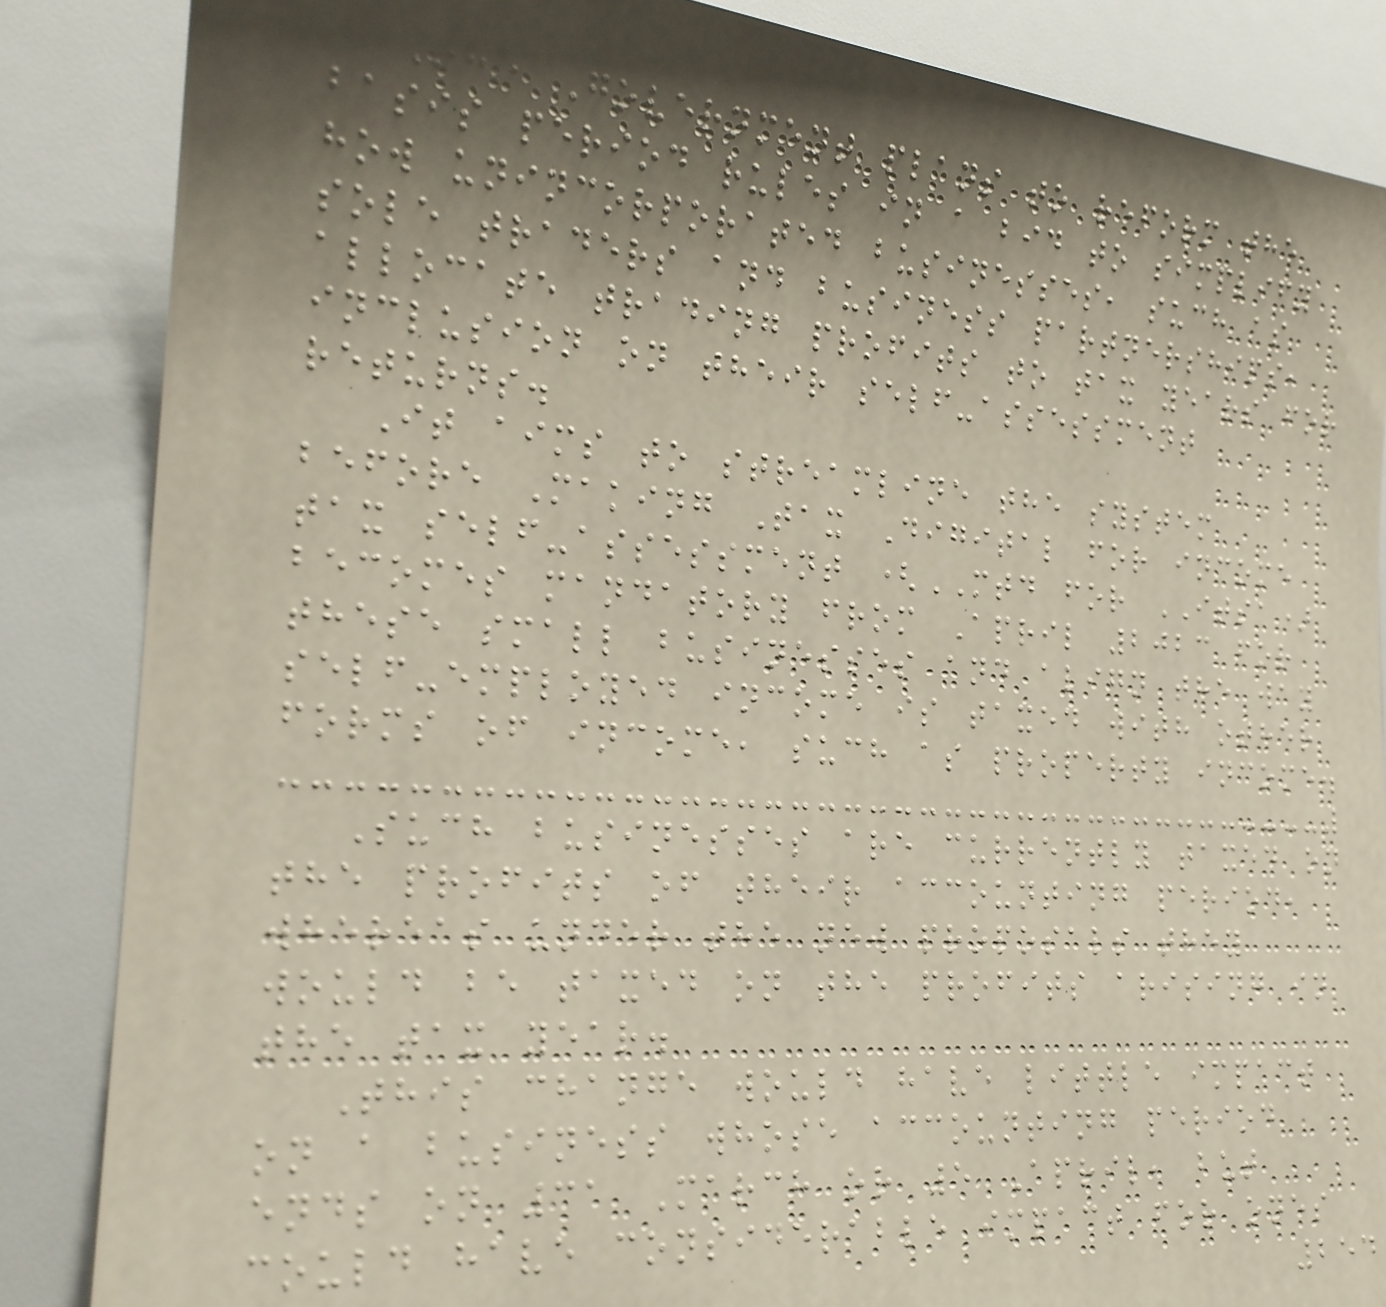The Government plans to reform the
basis period rules in a bid to simplify
how unincorporated businesses, such as
sole traders and business partnerships,
allocate trading profits to tax years for
inclusion on their self-assessment
returns.
It aims to streamline the system
before Making Tax Digital for income
tax self-assessment (MTD for ITSA)
becomes mandatory from April 2023 for
these small businesses and align the way
self-employed income is taxed with other
forms of income, such as property income.
Such businesses are currently taxed on
the profits of their accounting period,
whereas under the new proposals they
would be taxed on the profits arising in
the tax year.
This change would have little impact
on a business whose accounting period
ends on 31 March or 5 April, but
could have considerable impact for ones
254
